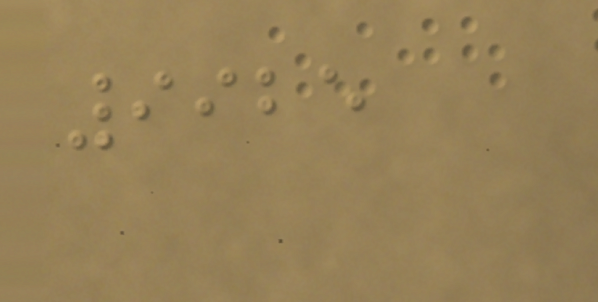9925
